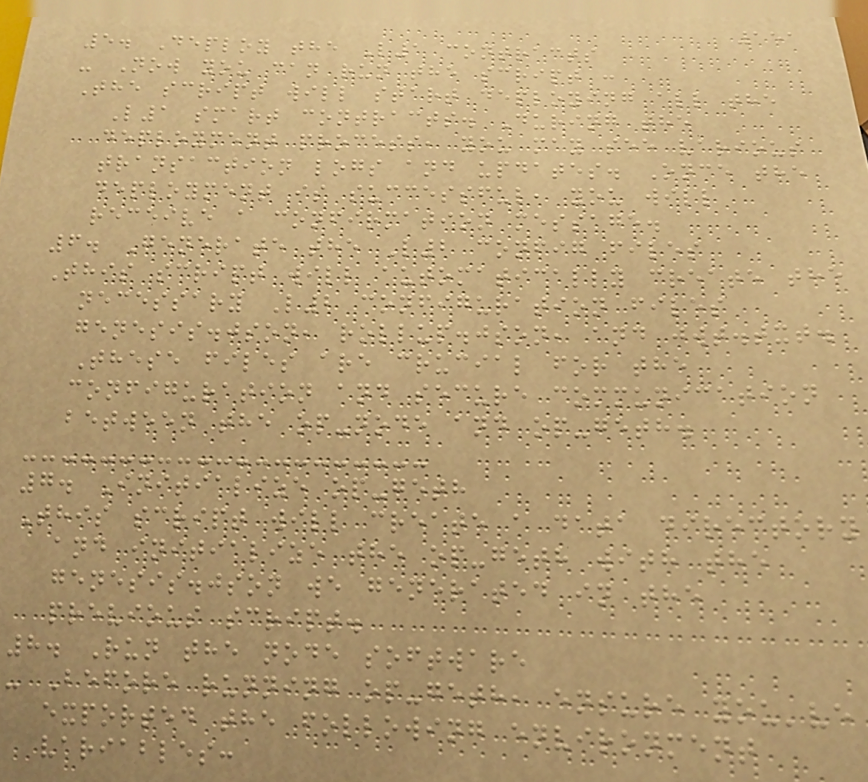151
5. Deploy the L1 contracts
- Now you can run the script :
The script will start deploying all the
L1 smart contracts. During the
deployment process, you may see various
transaction logs and updates. Once the
deployment is successful, you will
receive a confirmation message.
6. Generate the L2 config files
This script will automatically create the
necessary L2 configuration files
genesis.json, rollup.json, and jwt.txt.
These files are crucial for the
configuration and secure communication
between the op-node and op-geth.
7. Initialize op-geth
This script will create a data directory
and initialize the op-geth with the
genesis.json we generated in the
previous script.
8. Run the node software
- Before running op-geth, ensure you've
exported the following environment
variables:
